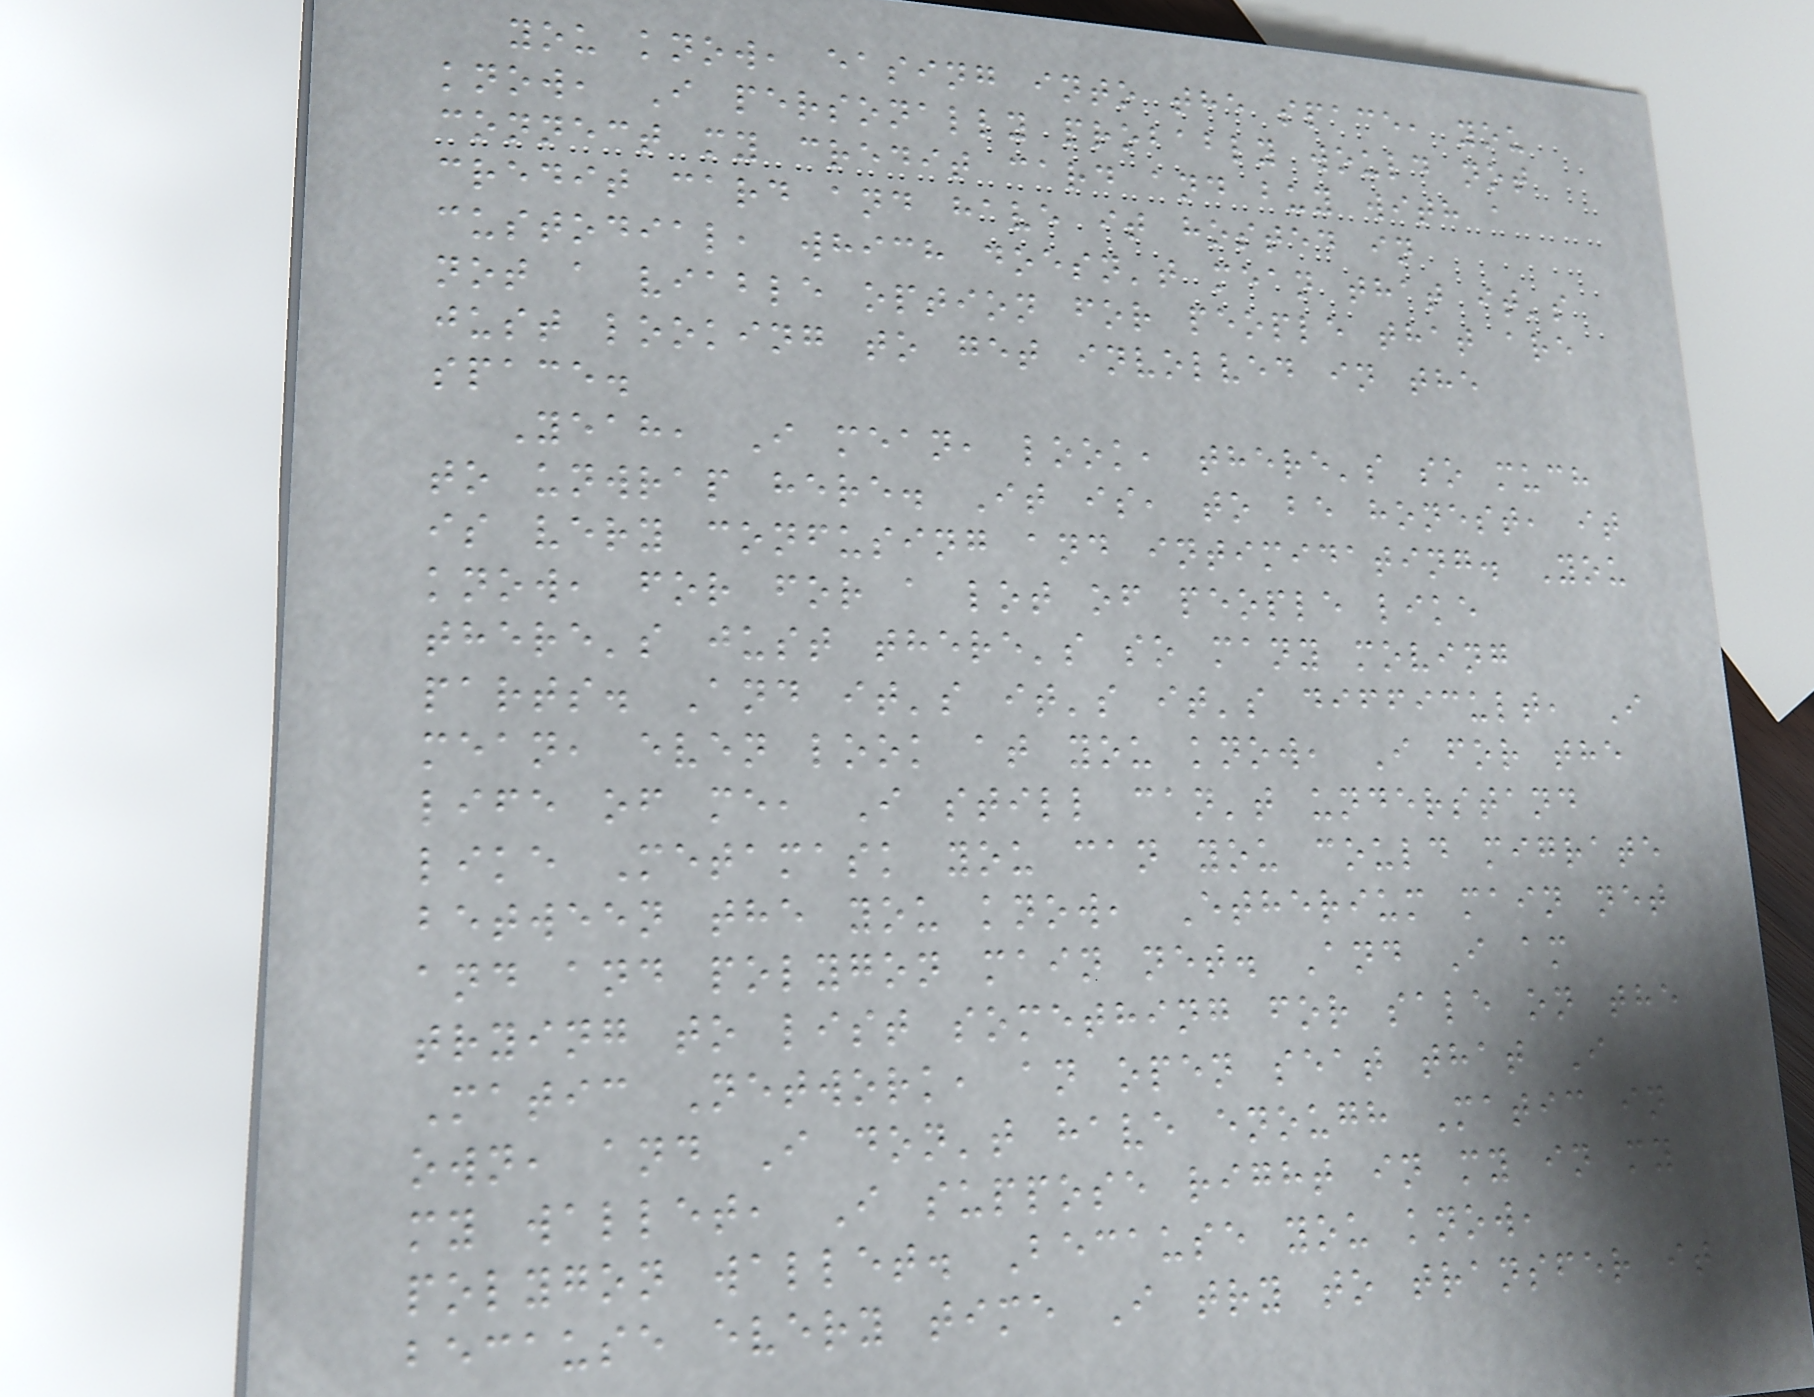you know, easing into the space, you
know, I personally probably would not
connect my credit card and buy with a
credit card and have it hosted in
custodial, which doesn't mean that it's
not a viable option for people that are
just looking to get involved in the
space.
Yeah, I mean, look, there's so much
to unwrap here. It is, to be honest, it
is very confusing and intimidating. You
know, for for a lot of people like
there's just there's so many moving
parts. And it's it's it's difficult, I
mean, even look at you know, I for the
life of me, I still can't understand
like Metamask you can you could migrate
between the you know, Etherium main net
and and polygon main net. And I am
trying to list something for sale on the
Matic Network, an open seat that I
own, and I don't have enough Matic in
my wallet, I suppose right in my in my
polygon wallet. Because you know,
because every time I try to transfer it
